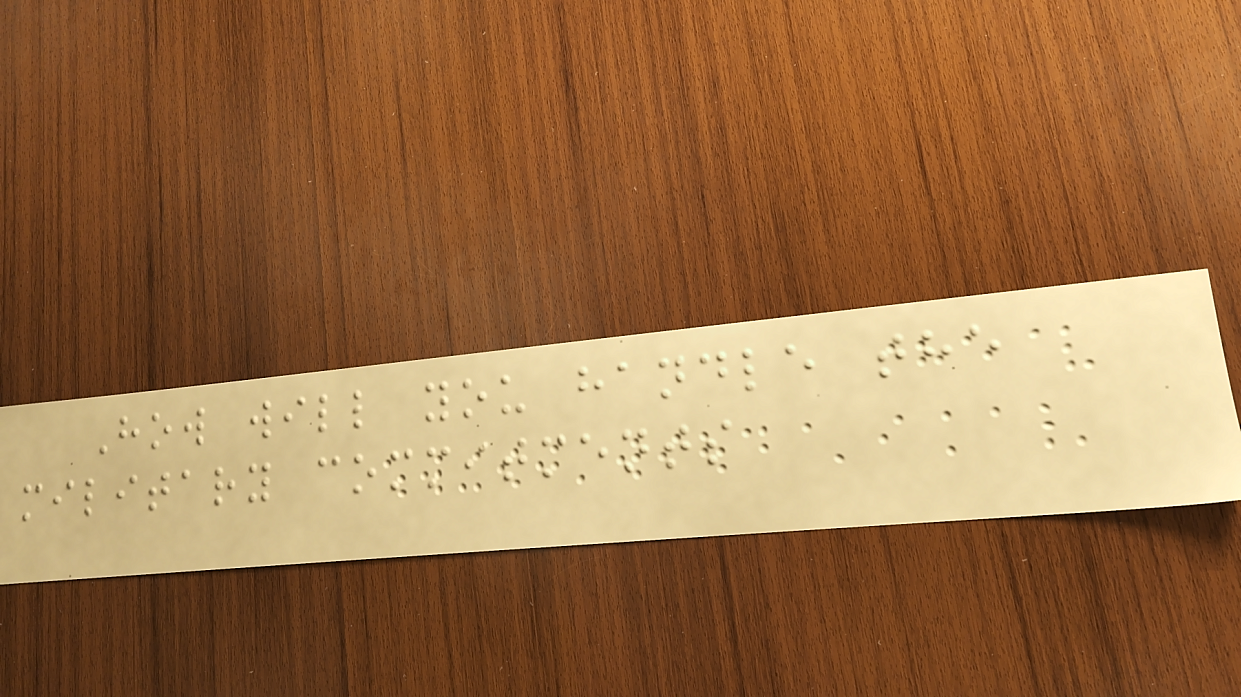How will you handle the
military commitments
